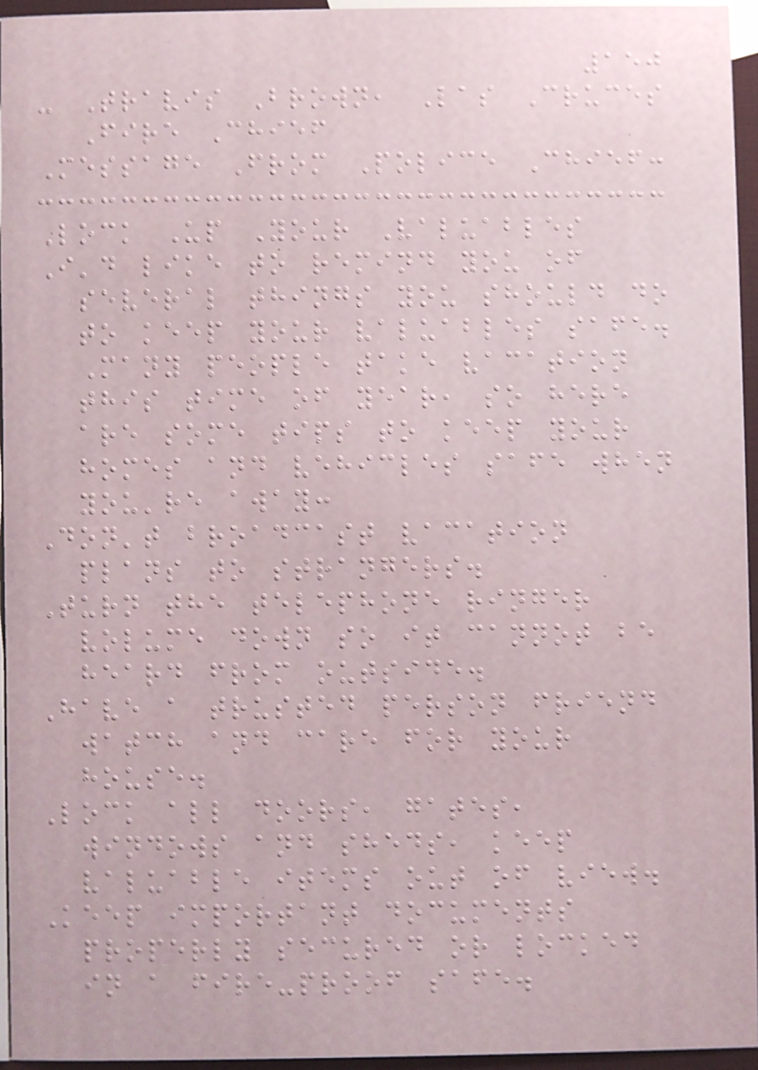150
- Travis Brown, Las Cruces
Fire Chief
Message From Police Chief:
Lock Up Your Valuables
I'd like to remind you of
several things you should do
to keep your valuables safe.
Many people take vacation
this time of year, so here
are some tips to keep your
homes and vehicles safe when
you're away:
Don't broadcast vacation
plans to strangers.
Turn the telephone ringer
volume down so it cannot be
heard from outside.
Have a trusted person friend
watch and care for your
house.
Lock all doors, gates,
windows and sheds, keep
valuable items out of view.
Keep important documents
properly secured or locked
in a fire-proof safe.
